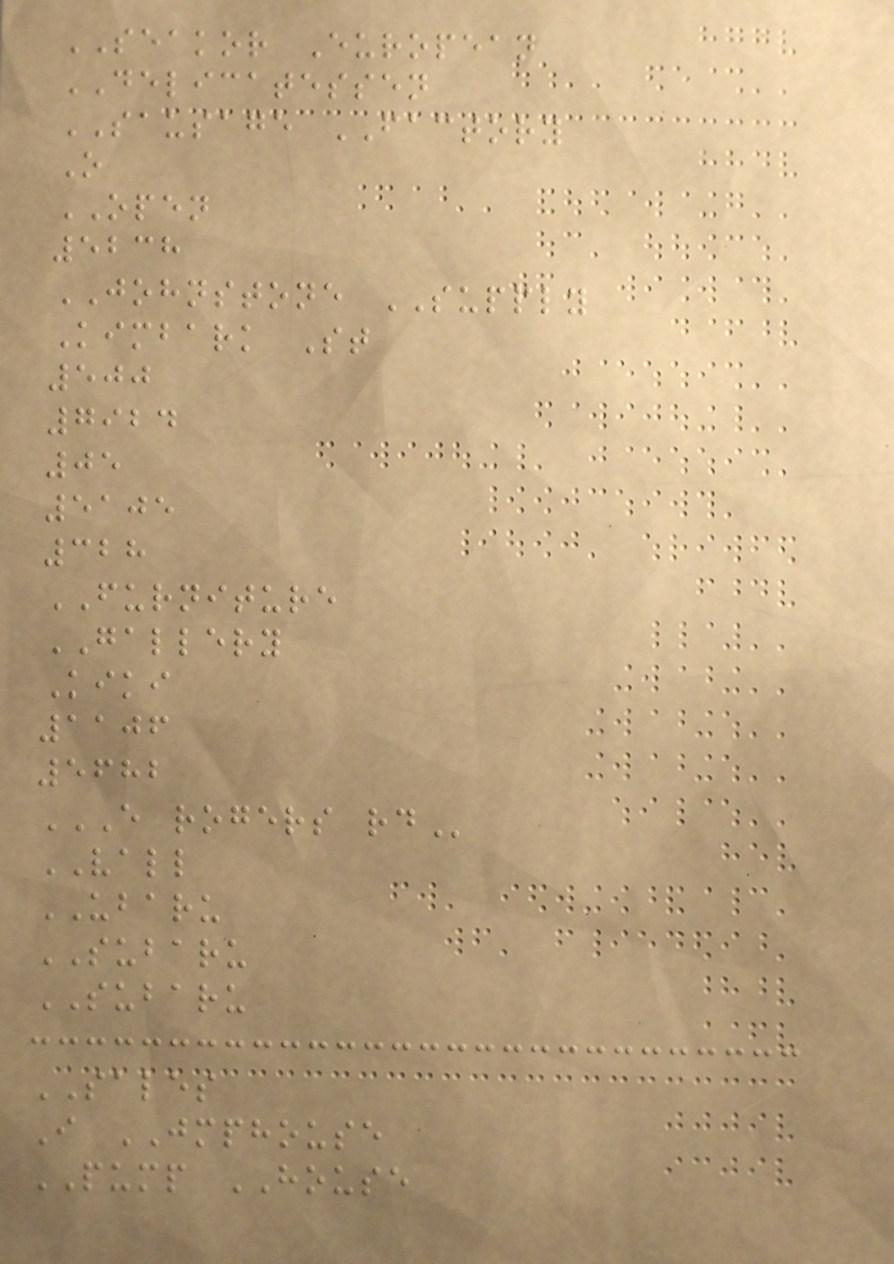SEAKOR European
DELICATESSEN
SAUSAGE FACTORY
O
OPEN
5238
JOHNSTONE SUPPLY
Kimbark St
500
7924
05
5105
328
FURNITURE
GALLERY
Kiki
1106
5682
E ROGERS RD
VALL
UBARU
SUBARU
SUBARU
SALES
I JMPHOUSE
PUMP HOUSE
